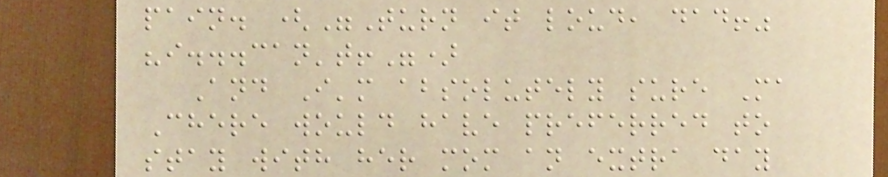pain. ("Turn it loud, dad!"
"i...can't!")
And I'm absolutely sure Ma
Chere would have preferred to
stay with her mom an extra day
